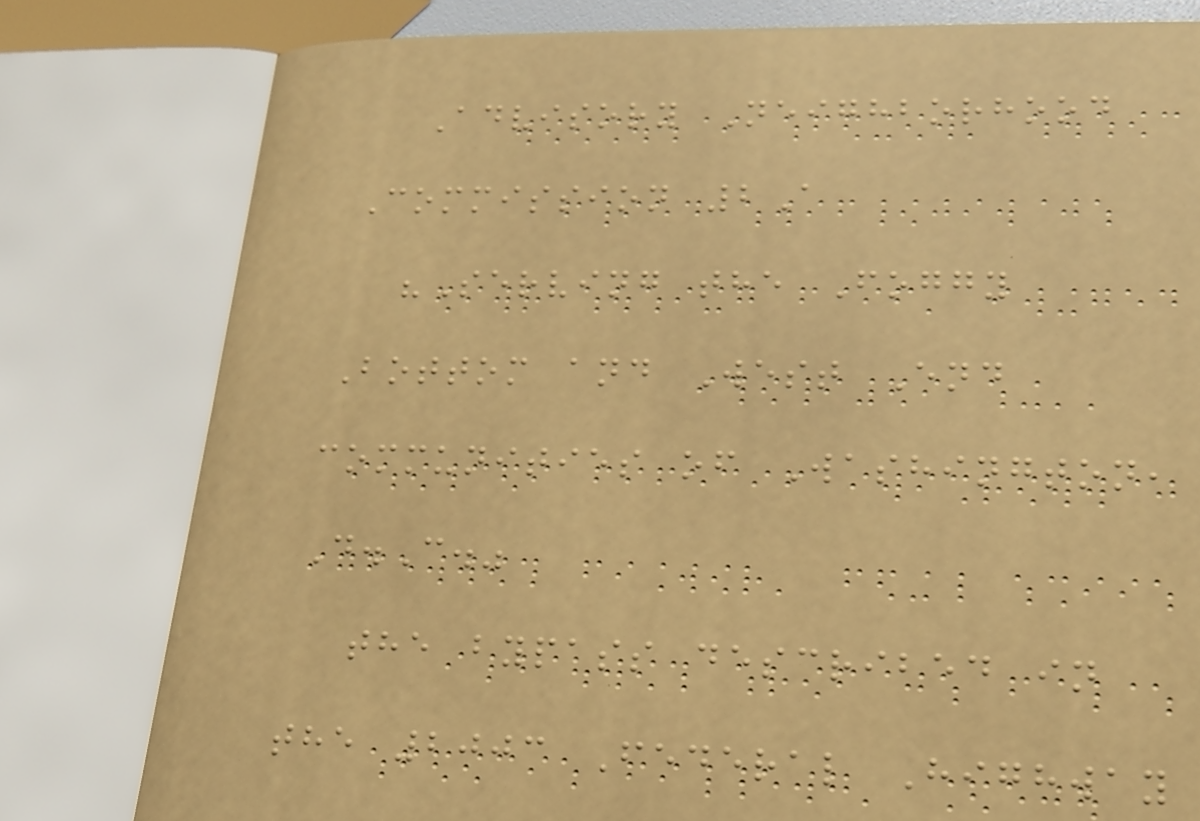Advisory Neighborhood
Commission 2A
"Serving the Foggy
Bottom and West End
communities of Washington,
D.C."
the bypass described in
the 2003 Federal Highway
